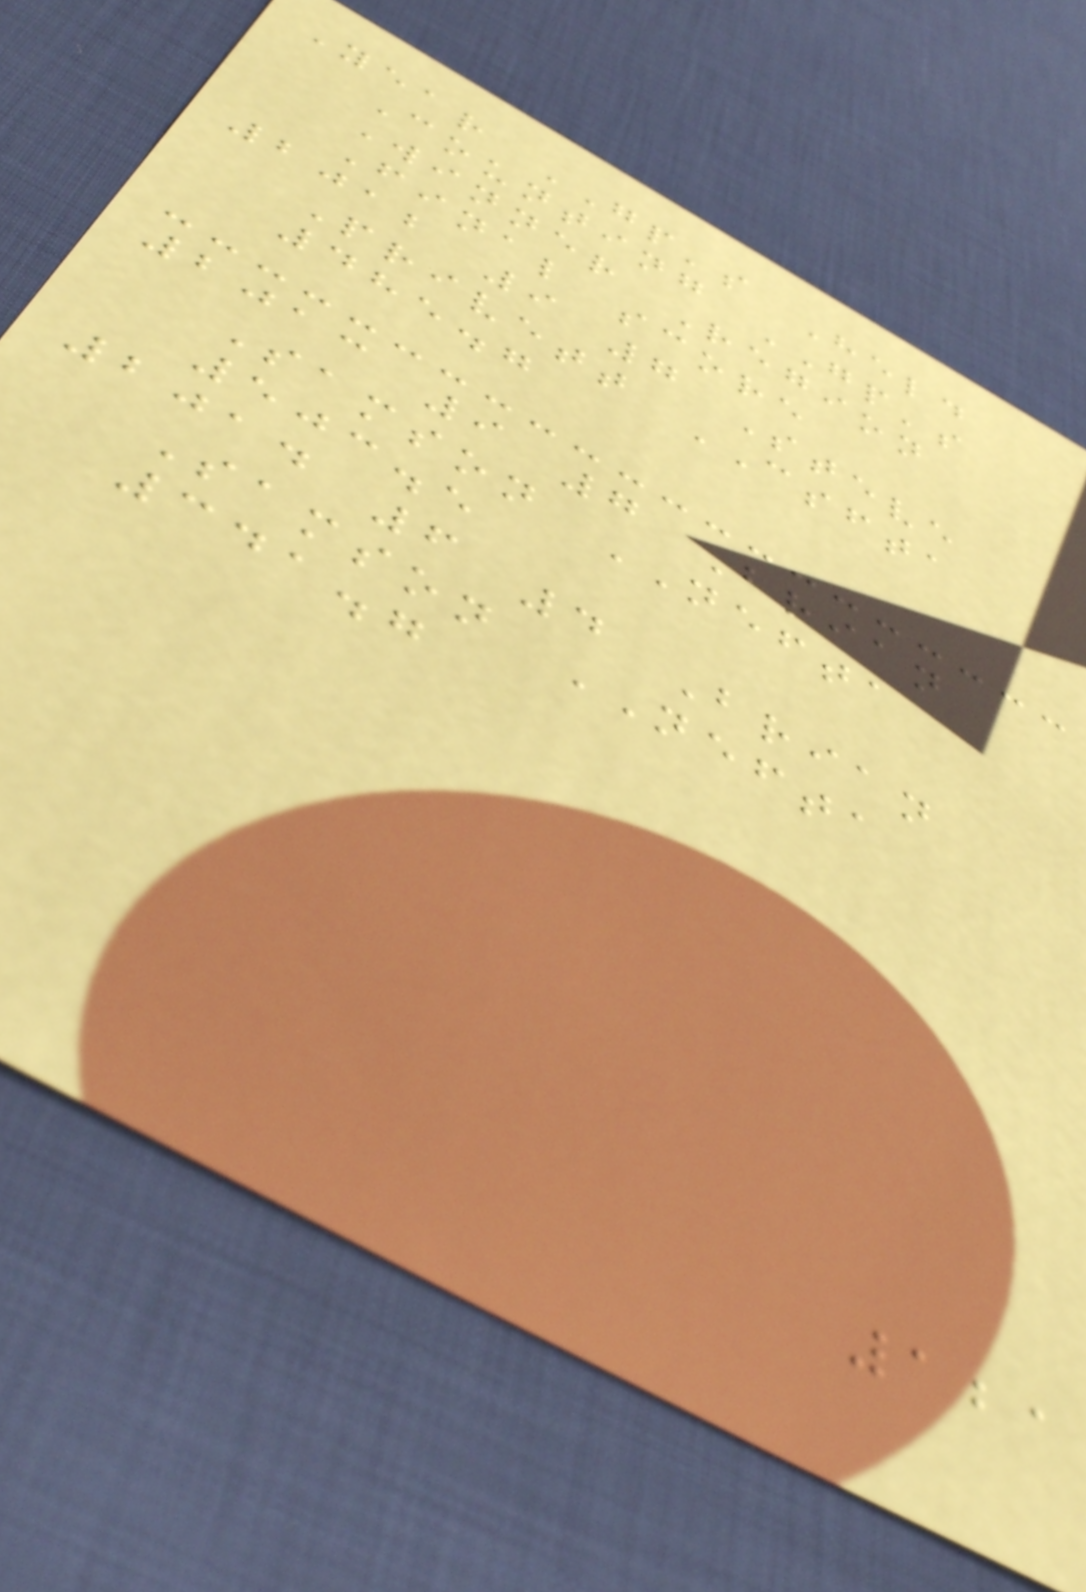Year GP's Held
Counting GP's
Winner Region
Final score
2012 9 7 Steve
Privett CSFTA
485.7
2013 9 7 Brian
Samson NEFTA
503.5
2014 6 4 Brian
Samson NEFTA
341.7
121
